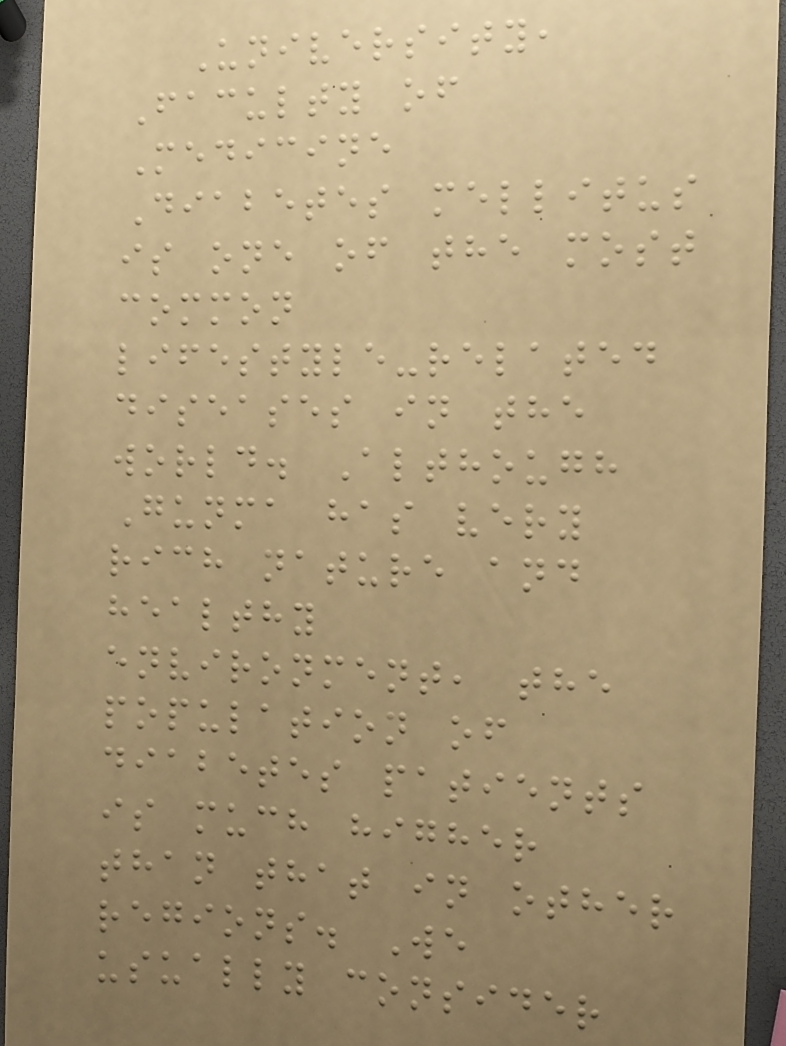University,
Faculty of
Medicine
Diabetes mellitus
is one of the most
common
lifestyle-related
diseases in the
world. Although
Gunma has very
rich nature and
healthy
environment, the
population of
diabetes patients
is much higher
than that in other
regions. We
usually consider
